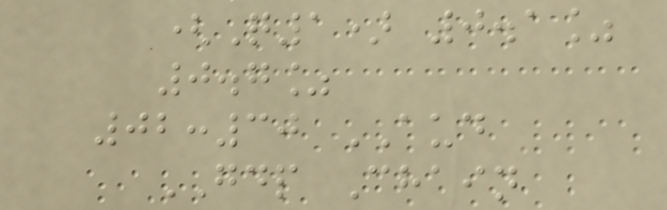(Q1) 0.1%
0.7%
02:30 AUD
GDP Chain
